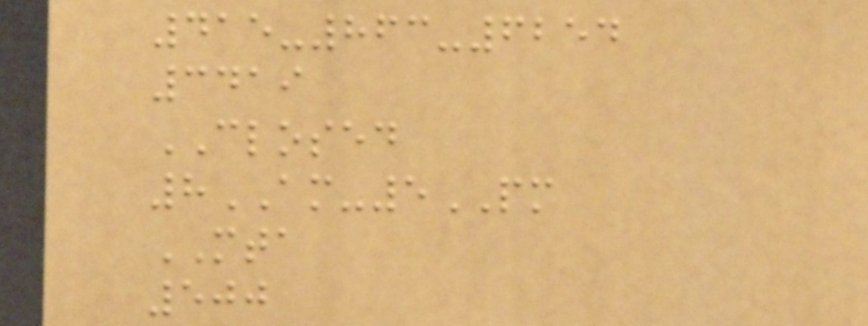415-863-6254
3419
CLOSED
8AM-5PM
MTA
500
